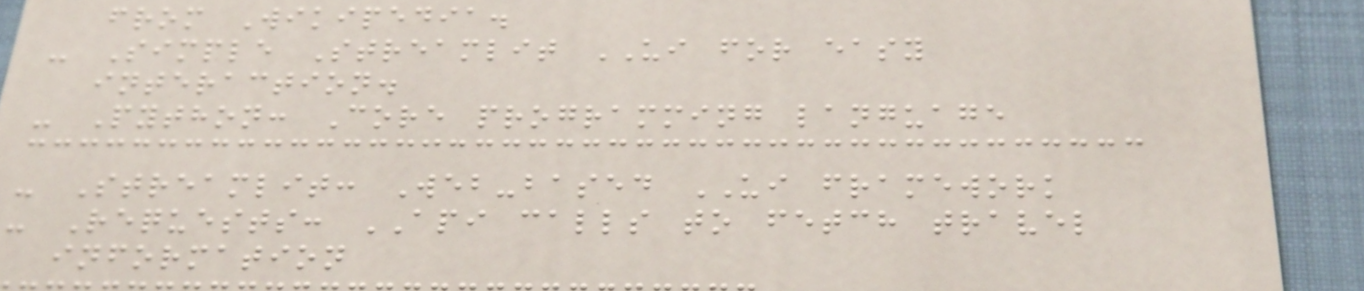from Wikipedia.
- Simple Streamlit UI for easy
interaction.
- Python: Core programming language
- Streamlit: Web-based UI framework
- Requests: API calls to fetch travel
information
